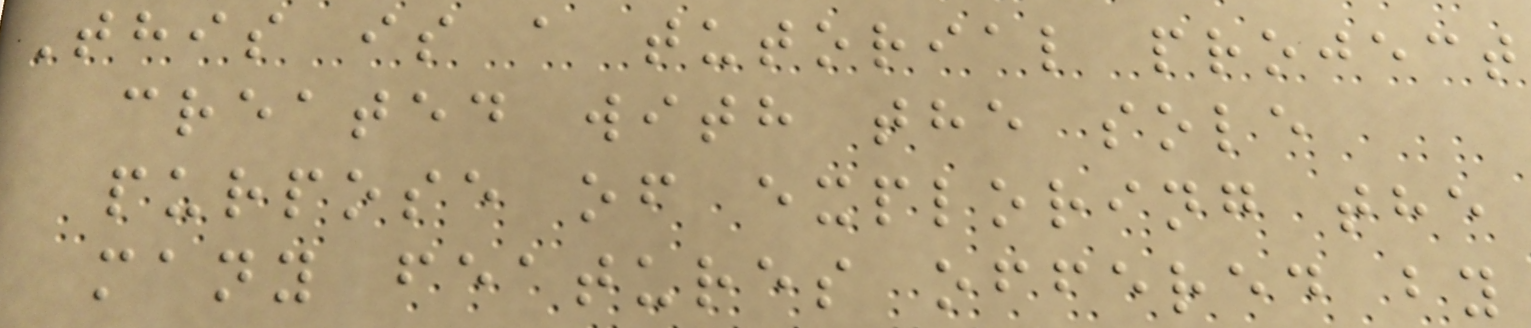This is a tutorial project
created with the sole
purpose of exploring the
many features offered by
